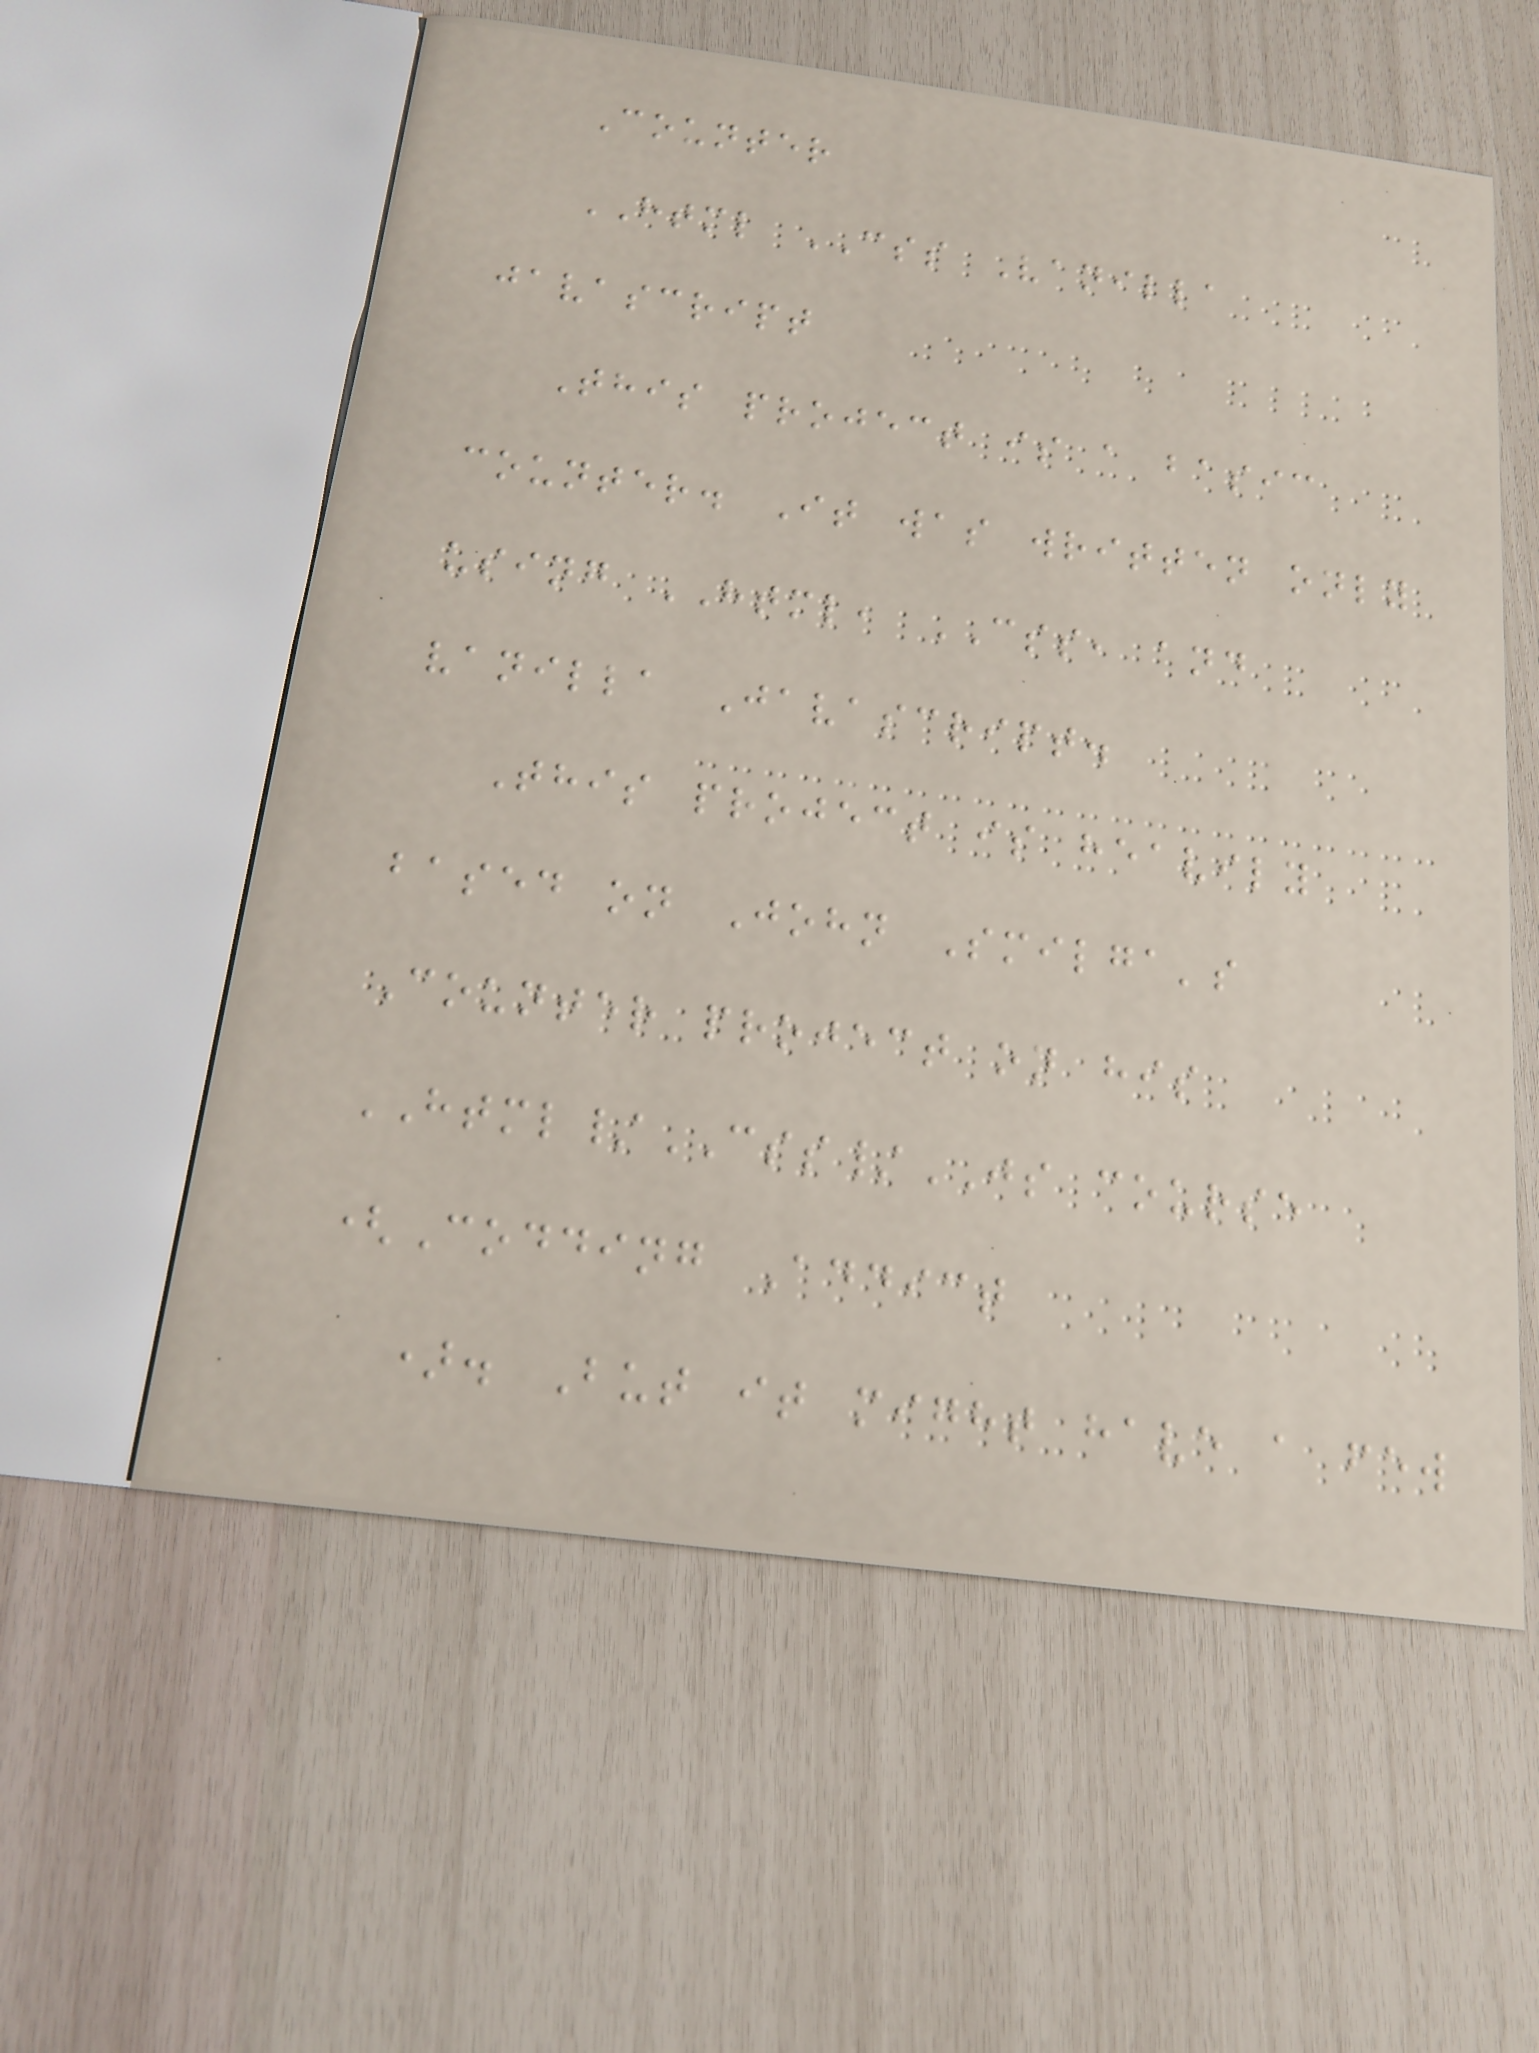Counter
HTML CSS Vanilla
javascript
This project is a basic
counter. It was written only
using HTML, CSS, and
vanilla Javascript.
This project is heavily
based on John Smilga's
Counter project on his
HTML/CSS/JS course
(Codding Addict
). But it might have a few
